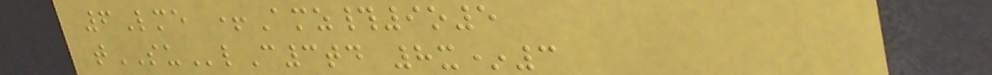6Lme +Amz#9o5
tSUlC3td 8x*3
